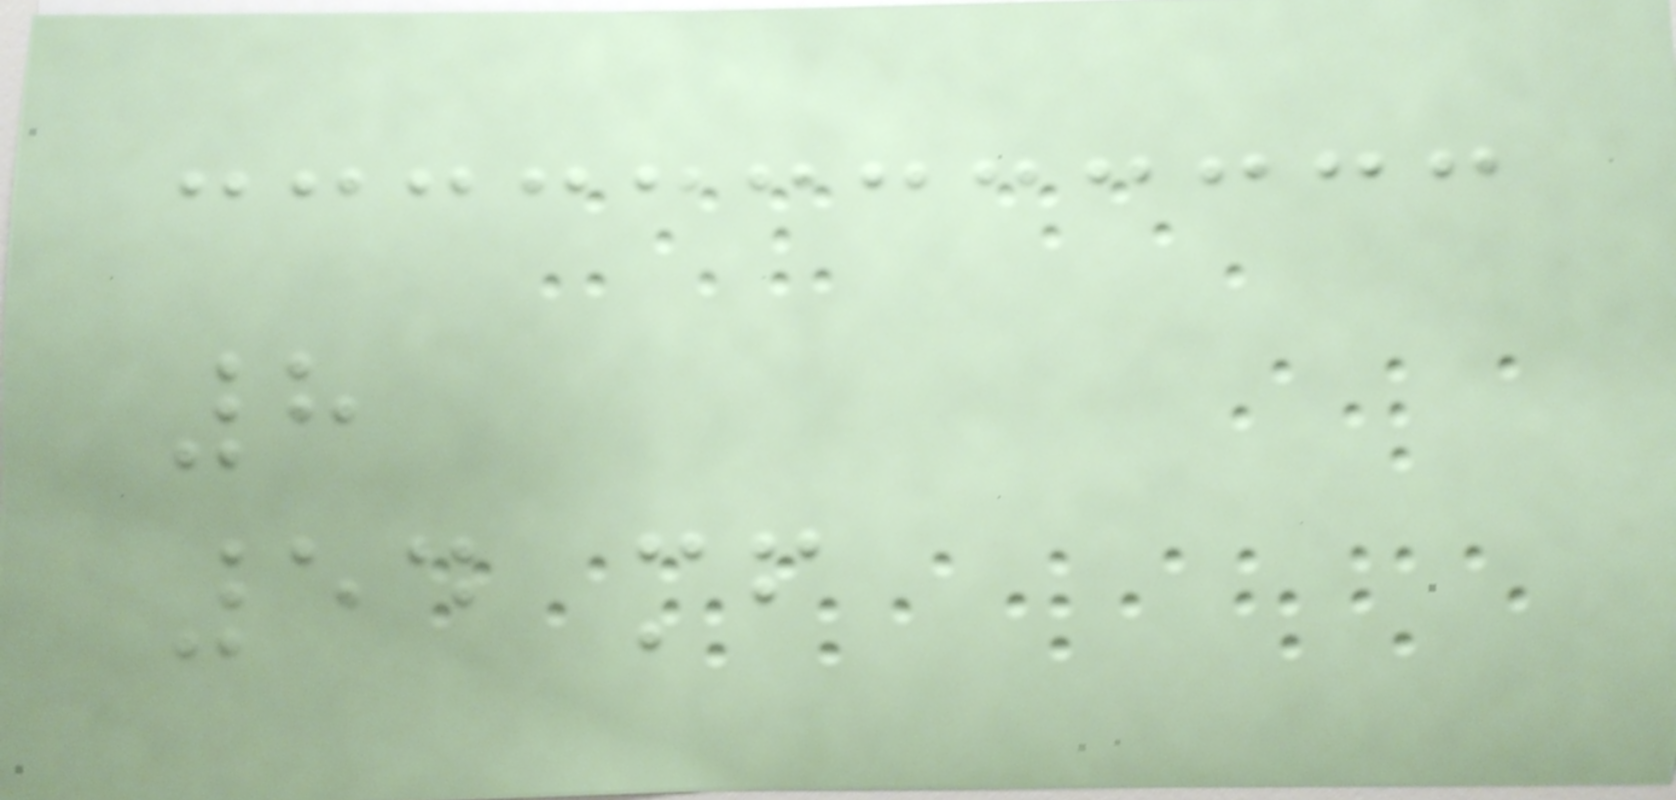8
54 mf
